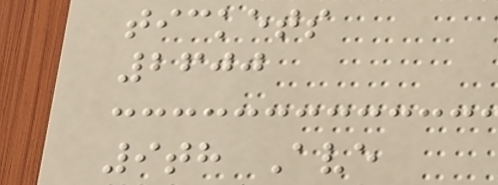tickets
2600
9th Ave
